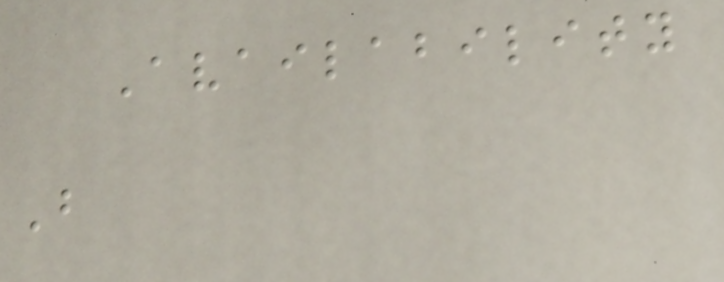Availability
B
